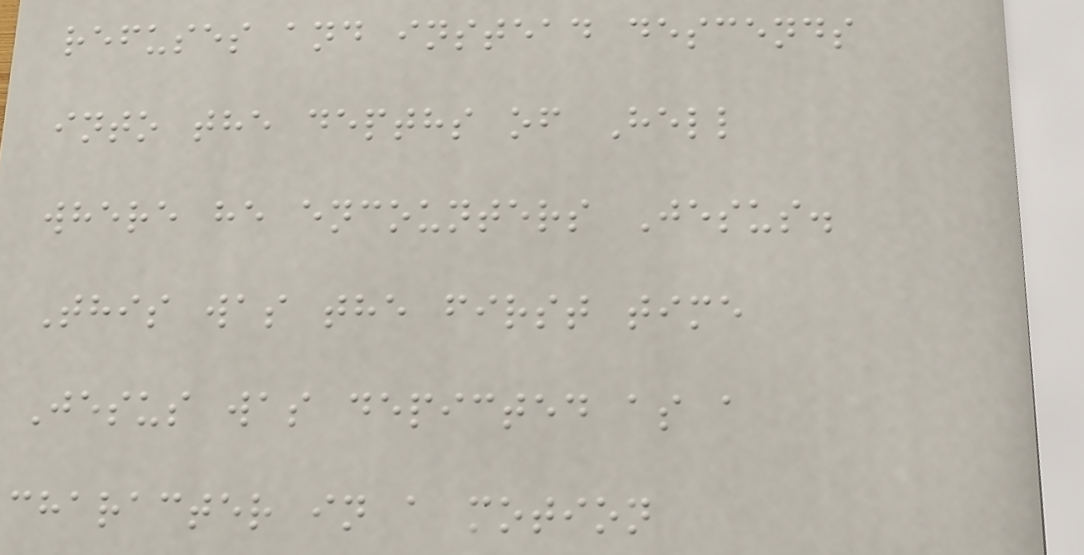refuses and instead descends
into the depths of Hell
where he encounters Jesus.
This was the first time
Jesus was depicted as a
character in a motion
